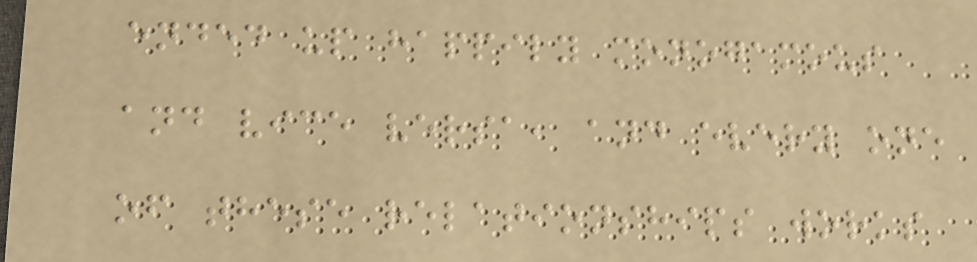ended up happily monogamous
and vice versa, and every one
of these relationships works
